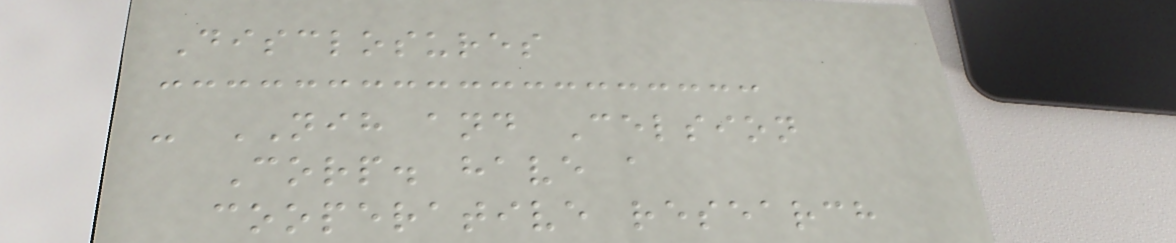Disclosures
- NIH and Celsion
Corp. have a
cooperative research
